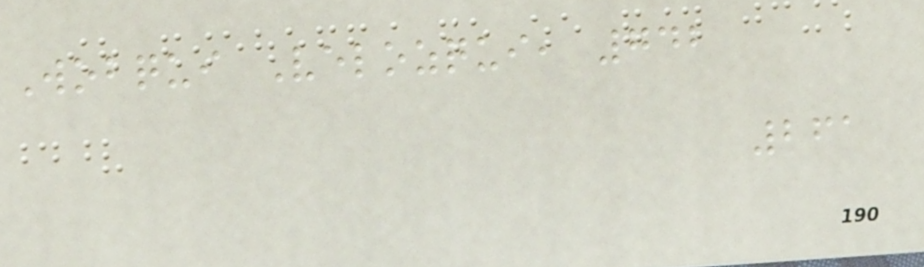Wobqui Velozqui, 742
261
